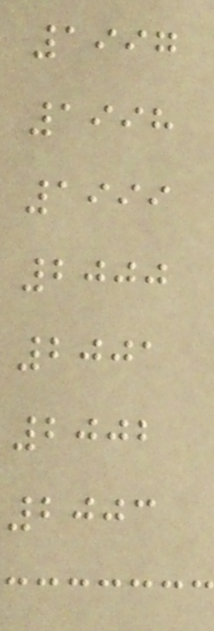1997
1998
1999
2000
2001
2002
2003
